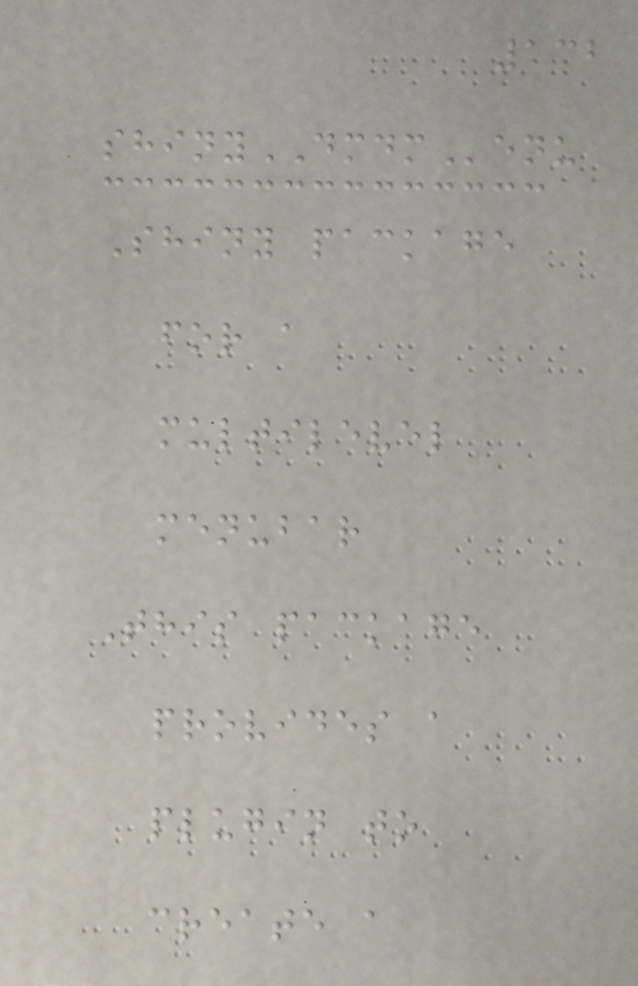132
shinyDMDMenu
Shiny package
for a
multilevel
menubar
This package
provides a
plugin to
create a
